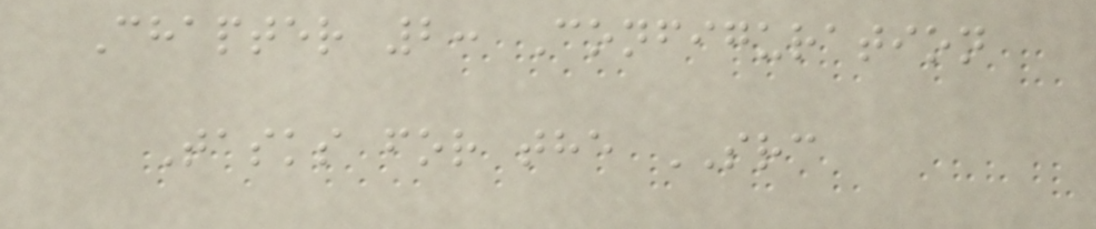Chapter 2: Configuration
Tasks for the SRC
